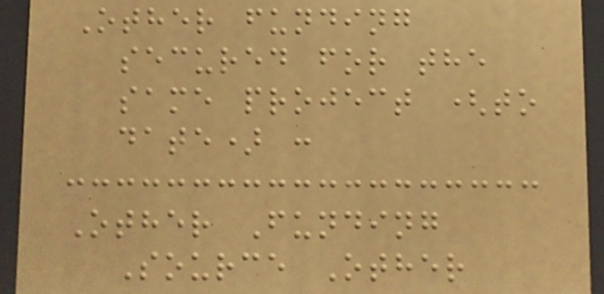Other funding
secured for the
same project (to
date) :
Other Funding
Source Other
